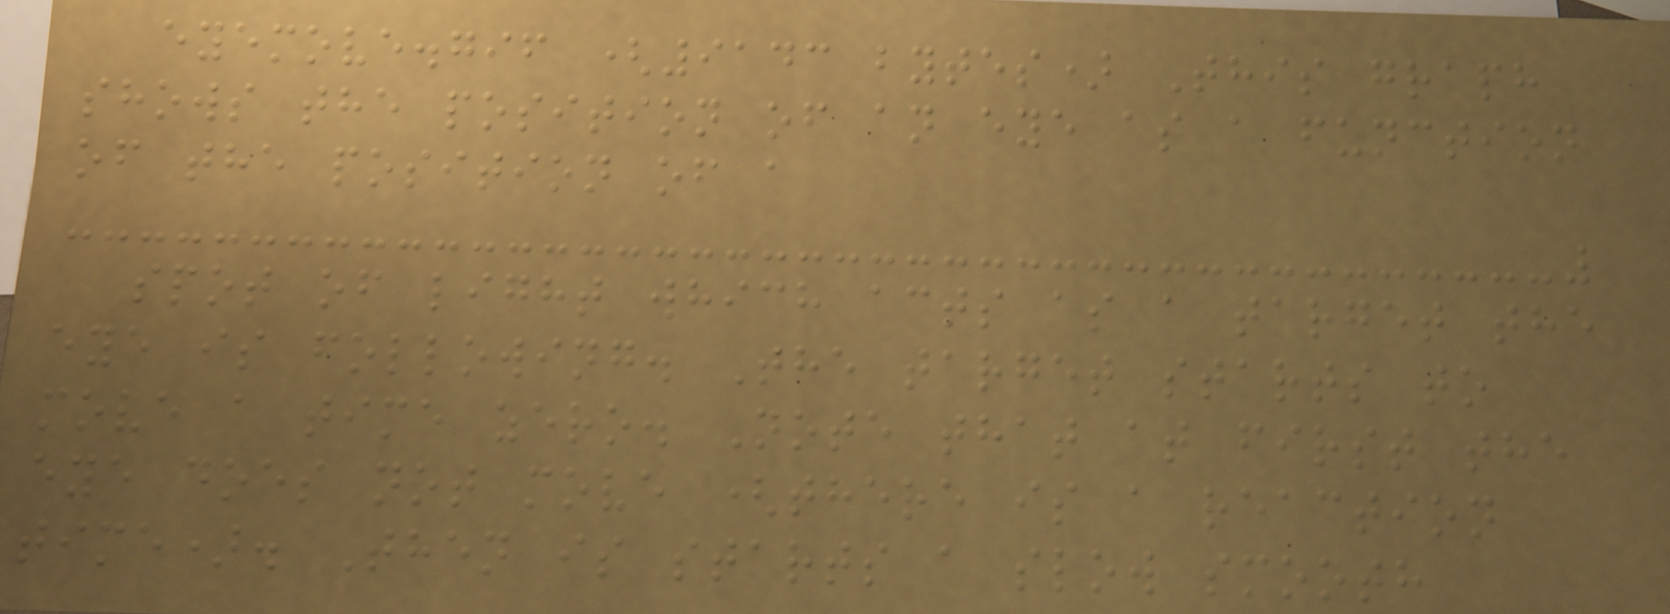eyemove.gif (9143 bytes) This graph
shows the position of an eye as a function
of the position of a
spot of light which acts as a target the
eye is following. The target starts to
move a time zero. Note that at first the
eye does not move (there is a reaction
time). Then is starts a slow smooth
